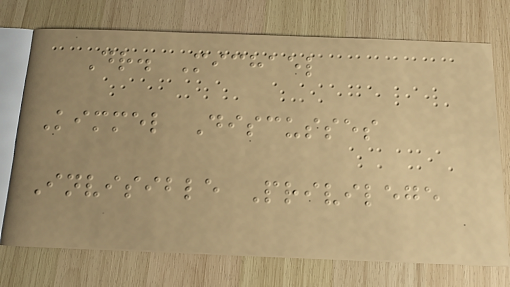Dr. Michael
Kimmel Discusses
Invisible Privilege
